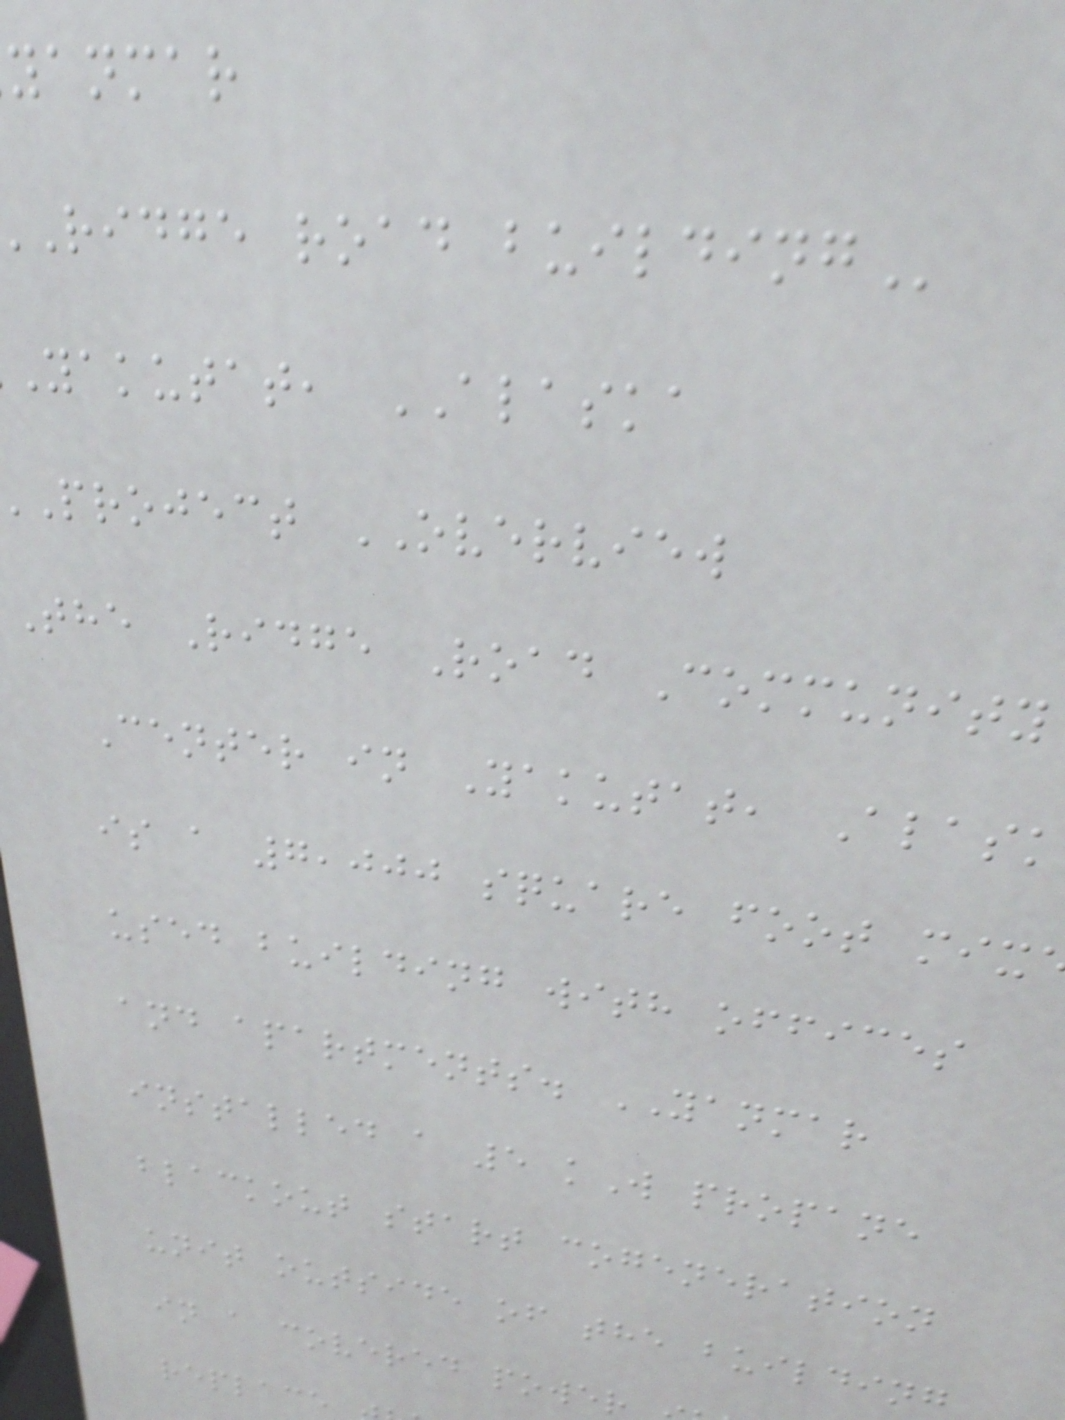yanmar
ridge road
yakutat, ALASKA
project OVERVIEW
The Ridge Road Community
Center in Yakutat, Alask
is a 7,000 square foot mix
used building with offices
and apartments. YANMAR
installed a 5 kW propane
blackout start cogeneration
unit outside of the building
in a covered power
replace
